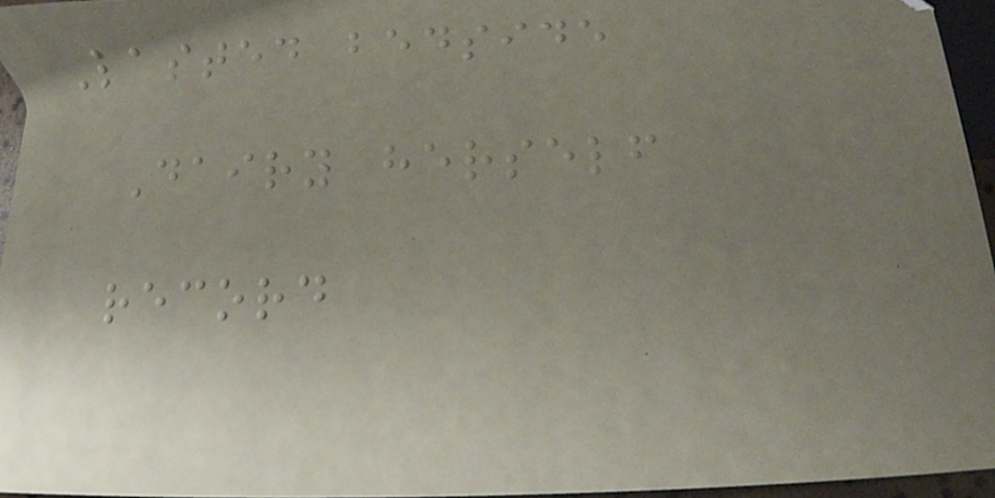Lasted bedside
Dairy herself
record
